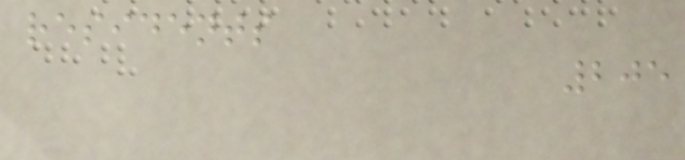residents
205
